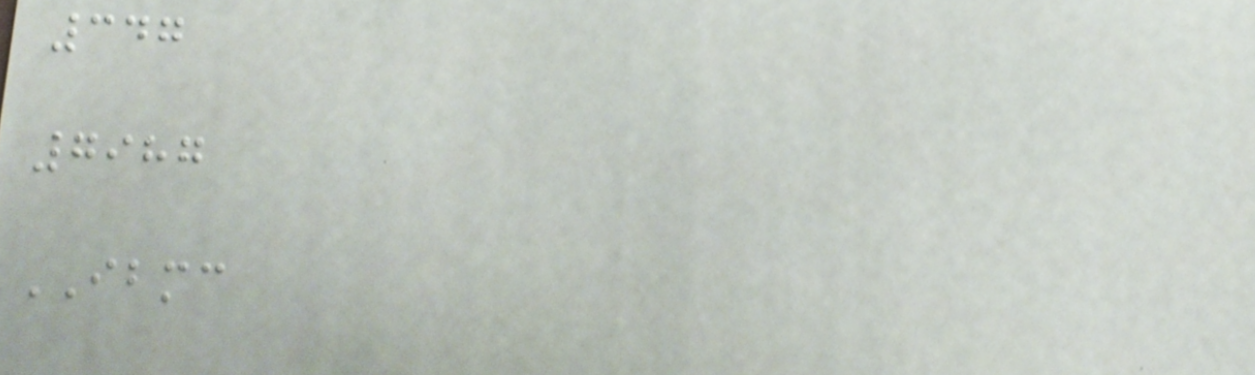347
7987
IBMC
